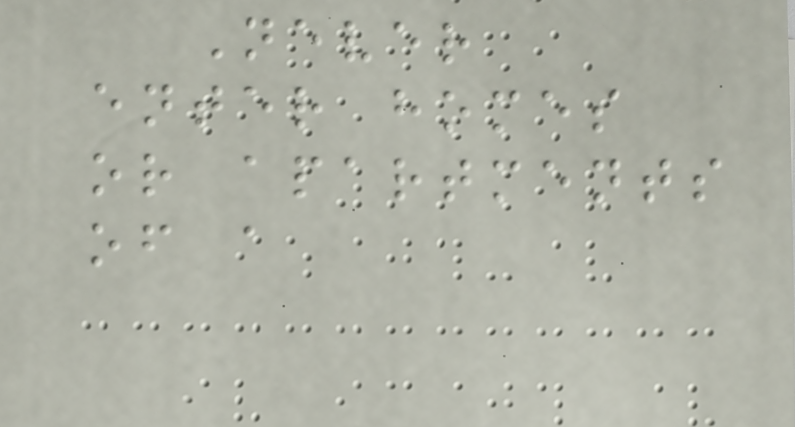Never
enter homes
or apartments
of a
